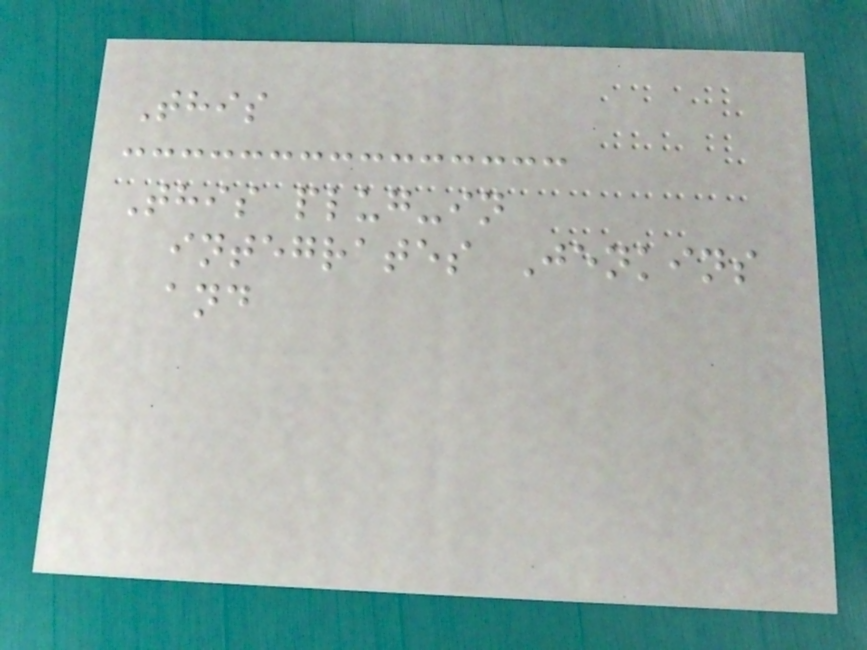This
This plug-in
integrates Jenkins
and
